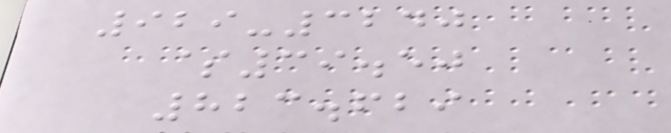929-3240
$39.50
823.629
